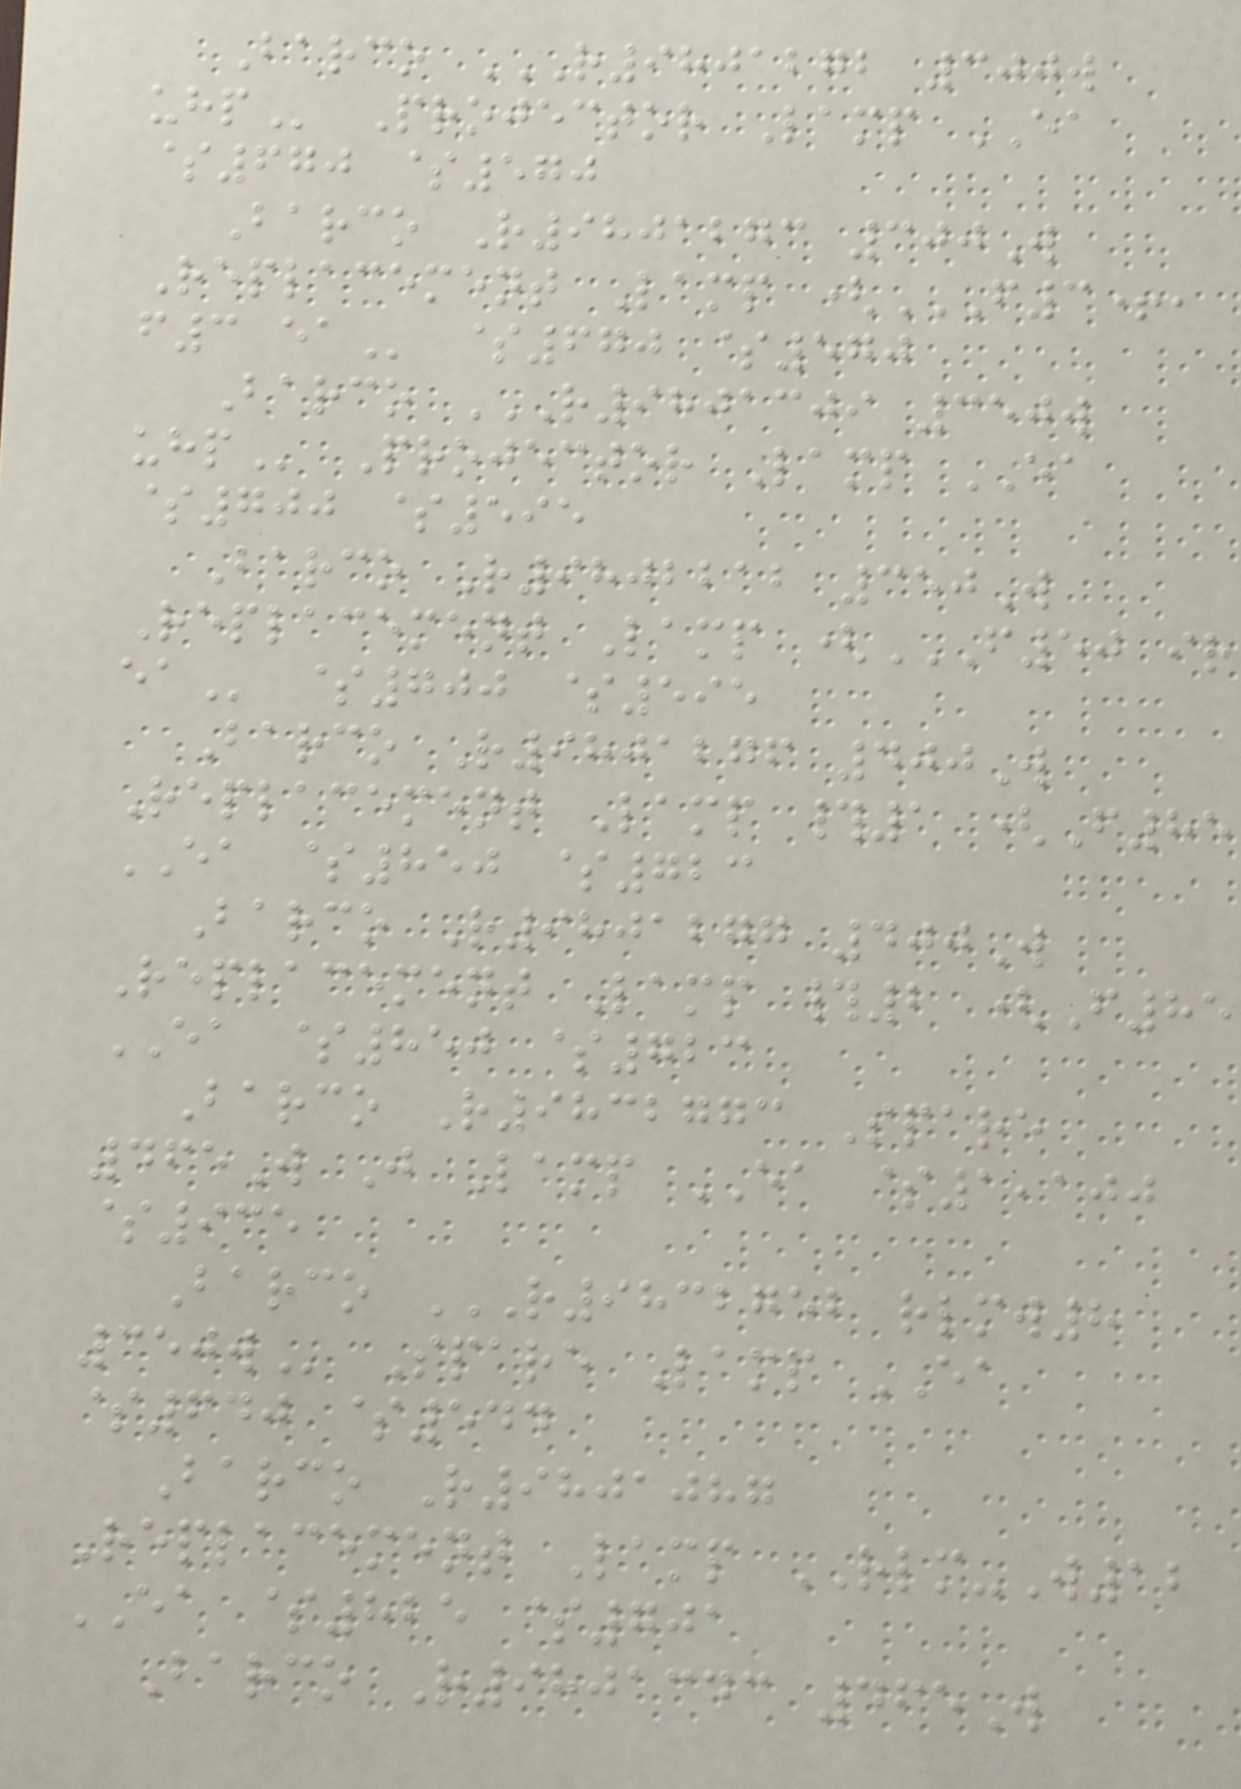Barco R9801272 300W
UHP Projector Lamp EA
$670 $570
Barco R9801273 300W
Replacement Lamp (F3+,
F3 EA $670 $570
Barco R9801309 350W
UHP Projector Lamp EA
$700 $595
Barco R9802212 350W
Replacement Lamp (F50 IR
EA $700 $595
Barco R9801276 400W
Replacement Lamp #1 (F85
EA $850 $723
Barco R9801277 400W
Replacement Lamp #2 (F85
EA $850 $723
Barco R9832773 Spare
465W J Lamp EA $1,100
$935
Barco R9832752 RLMW8
350W Spare Lamp EA
$640 $544
Barco R9801087
Replacement Lamp RLM-W12
EA $825 $701
Barco R9801343 465W
